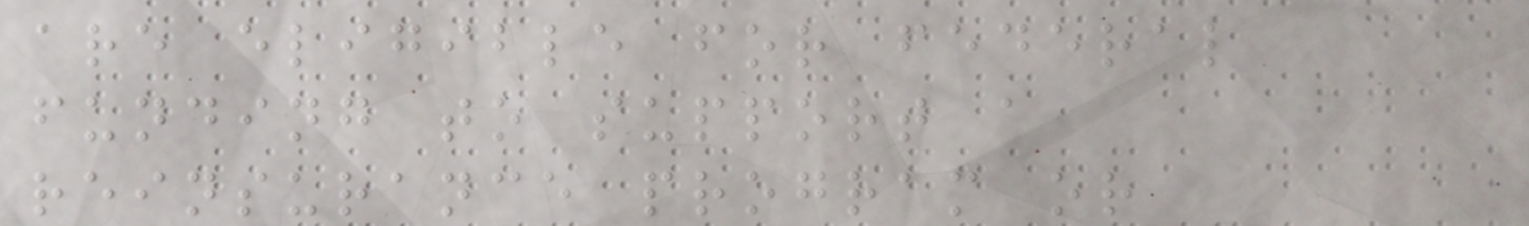are eligible for federal
funding to support a
reinsurance program or
